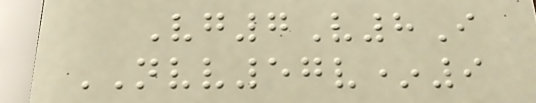Vg7V8I
NVV57v*9
